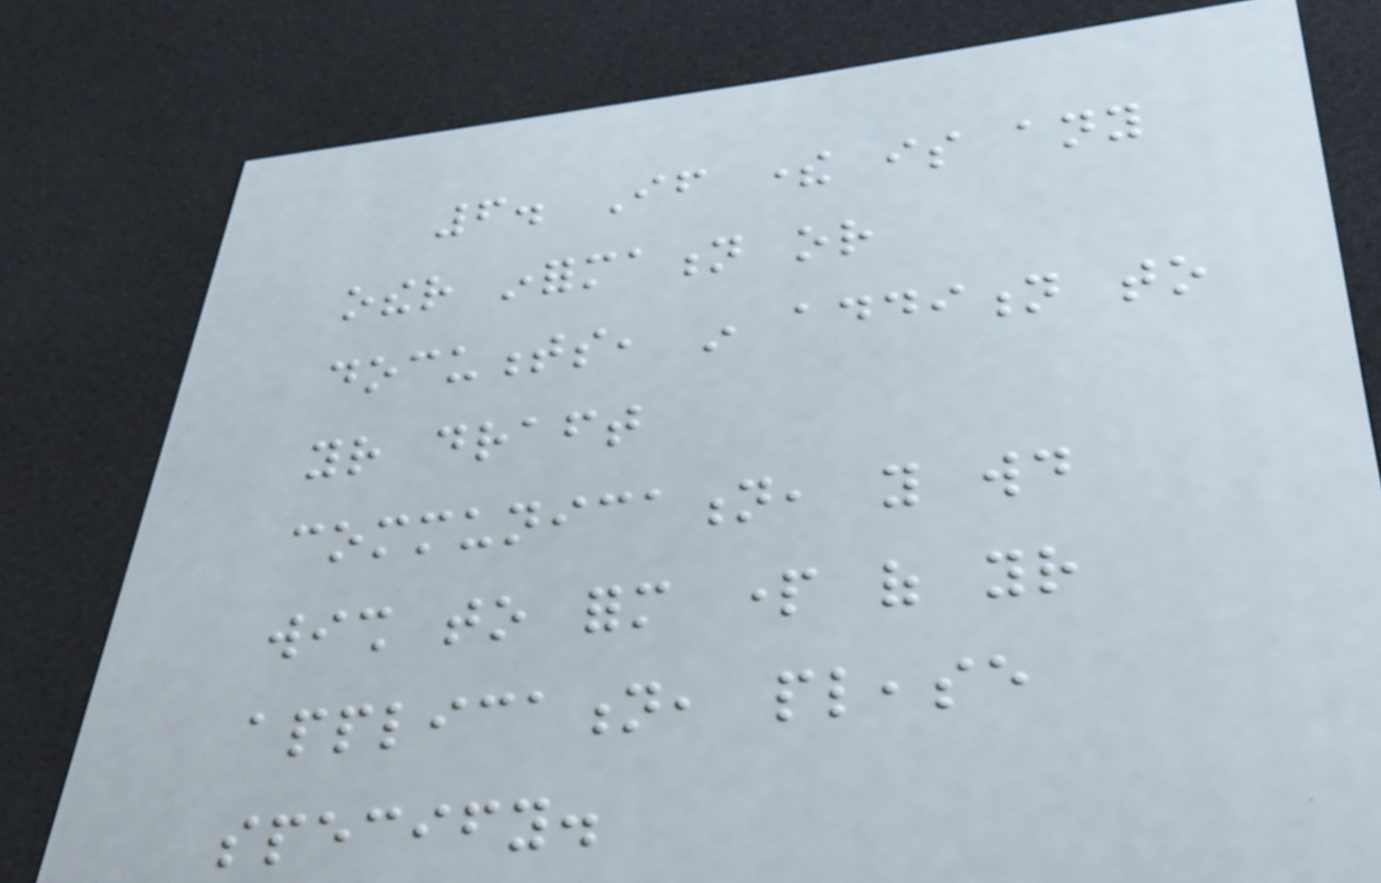6. If there is any
other information or
documents, in addition to
your draft
communication, you would
wish to form part of your
application, please
specify.
